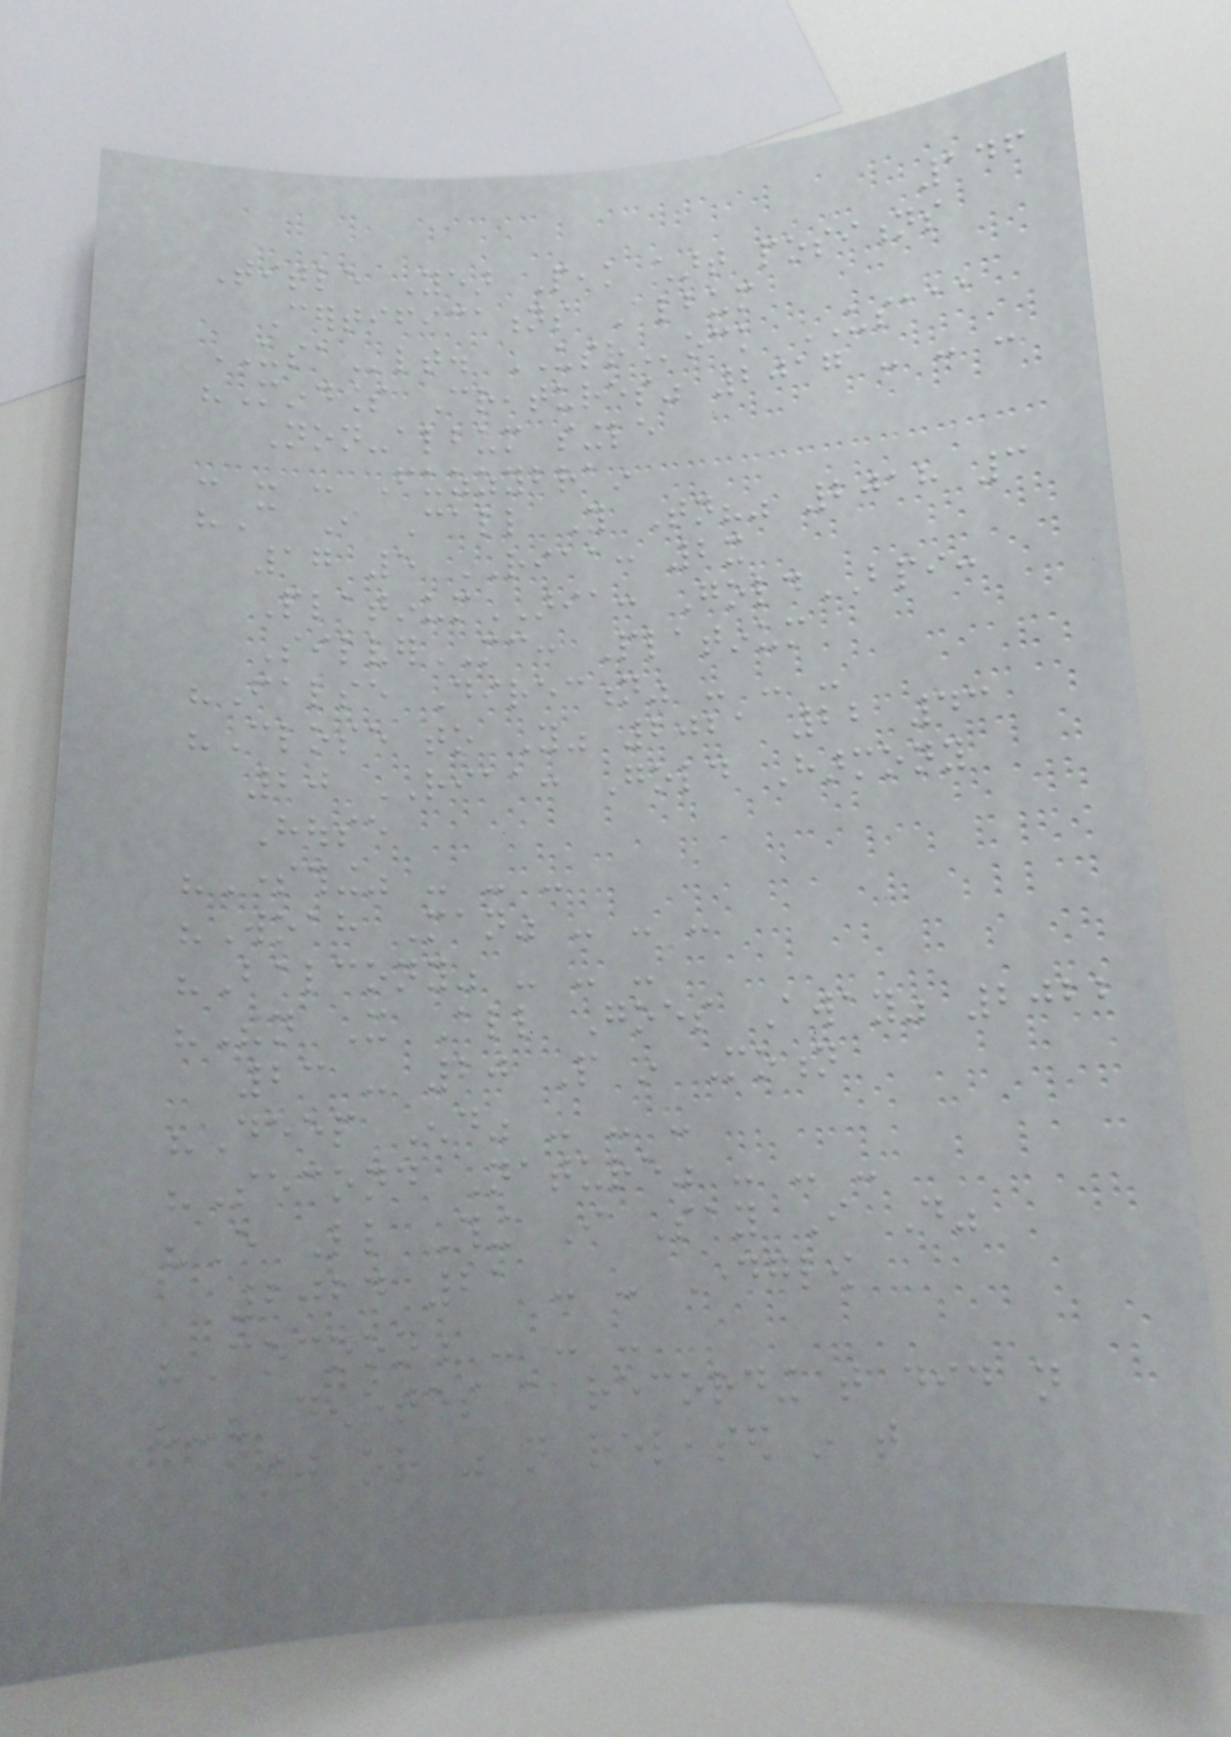146
Title Year Peak chart positions
Certifications Album
USAlt. USRock USAAA
"Mindless Creatures" 2017 - - -
Non-album single
- - - Fuzzybrain
"Can I Call You Tonight?" 2018 3
17 5 RIAA: 2x
PlatinumARIA: GoldBPI:
SilverMC: Platinum
"False Direction" - - -
"Close to You" 2021 22 43
20 RIAA: Gold Harmony
House
"Something" - - -
"Woah Man" - - -
"Balcony" - - -
"Then It All Goes Away" 2022
23 - 20 People in Motion
"Deep End" - - -
"Second Nature" - - -
"Every Little Thing I Say I Do"
2024 21 - - Dayglow
"Cocoon" - - -
"-" denotes a recording that did not
chart or was not released in that
